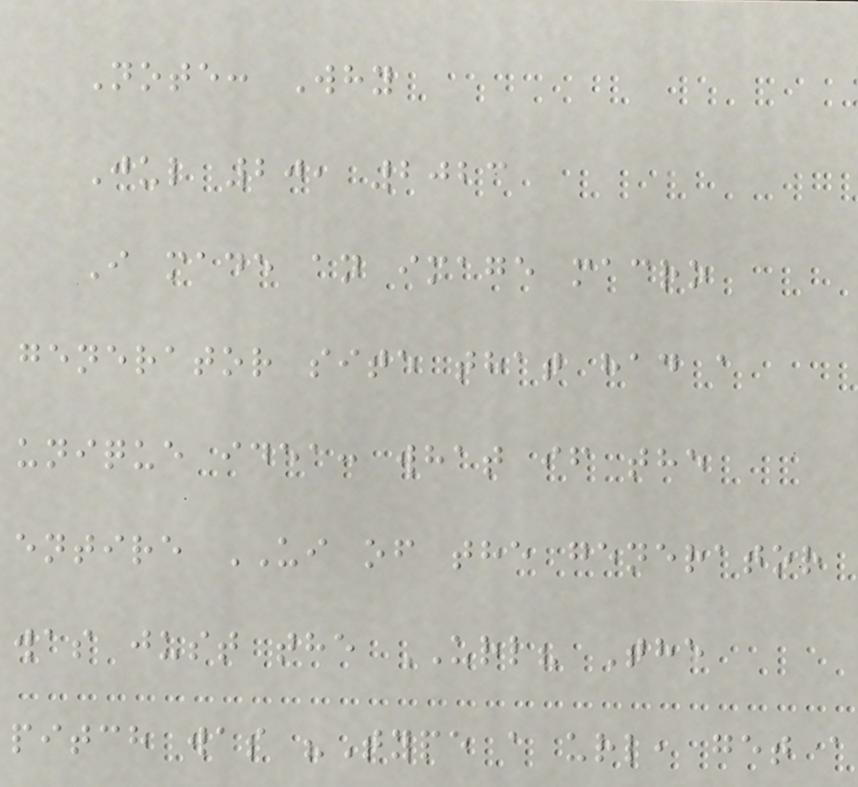Note: Why
Jul 20, 2023
I made an image macro
generator site that had a
unique idea: what if the
entire UI of the generator
was just the URL? The
pitch was "Type a url, get a
